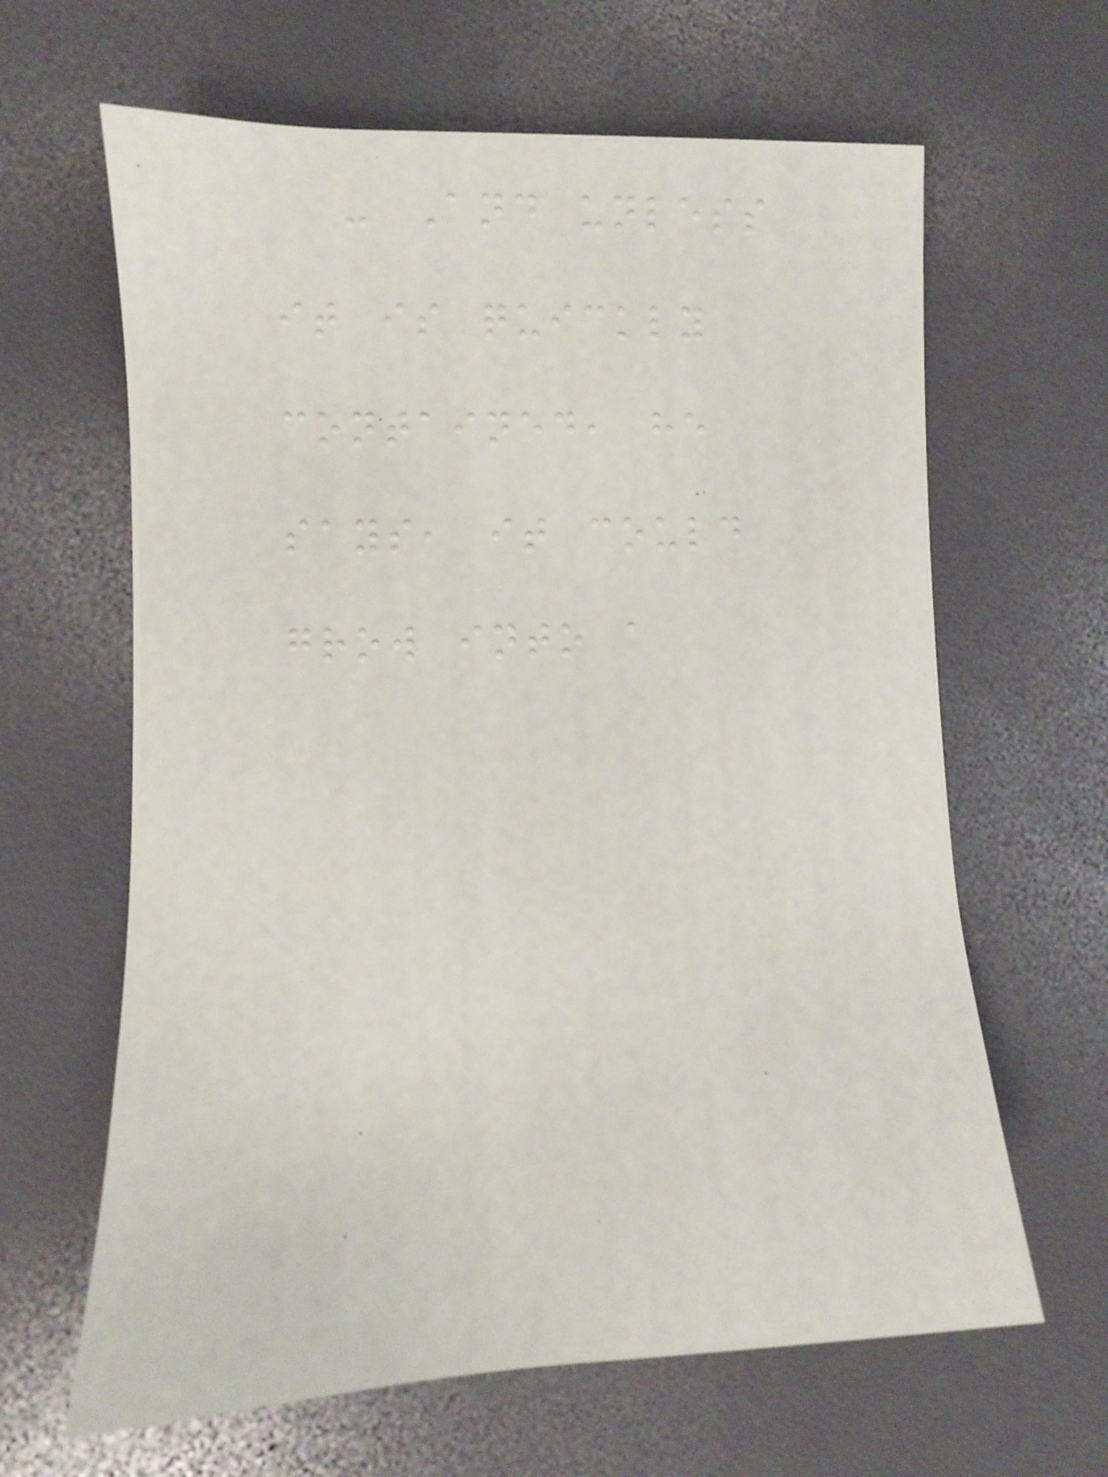- And unless
it is quickly
contained, he
says, it could
grow into a
